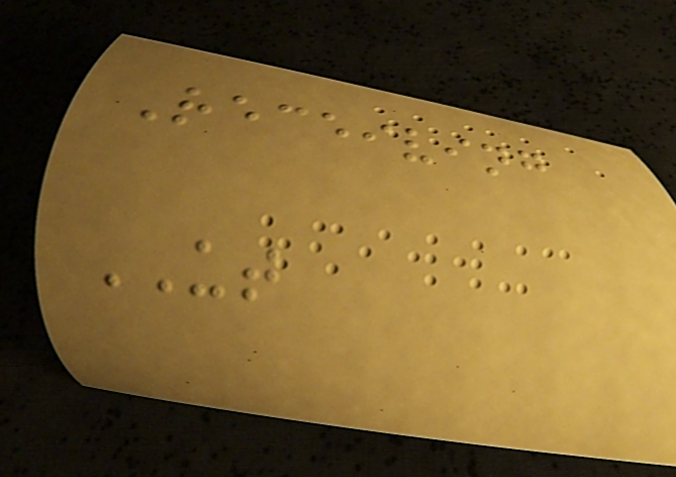Receiving
UT
